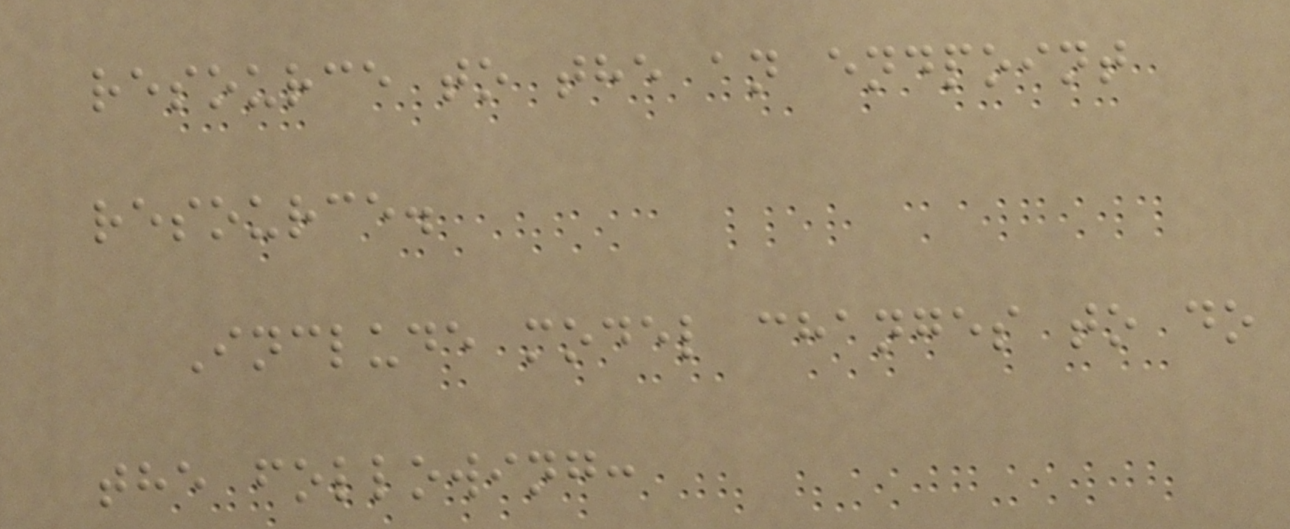resource to the an endpoint
resource.
Include model changes to do
the following:
